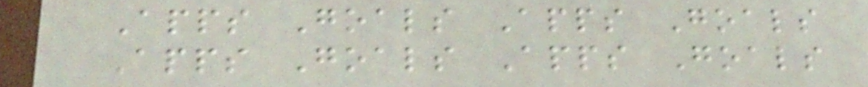Apps Goals Apps Goals
Apps Goals Apps Goals
